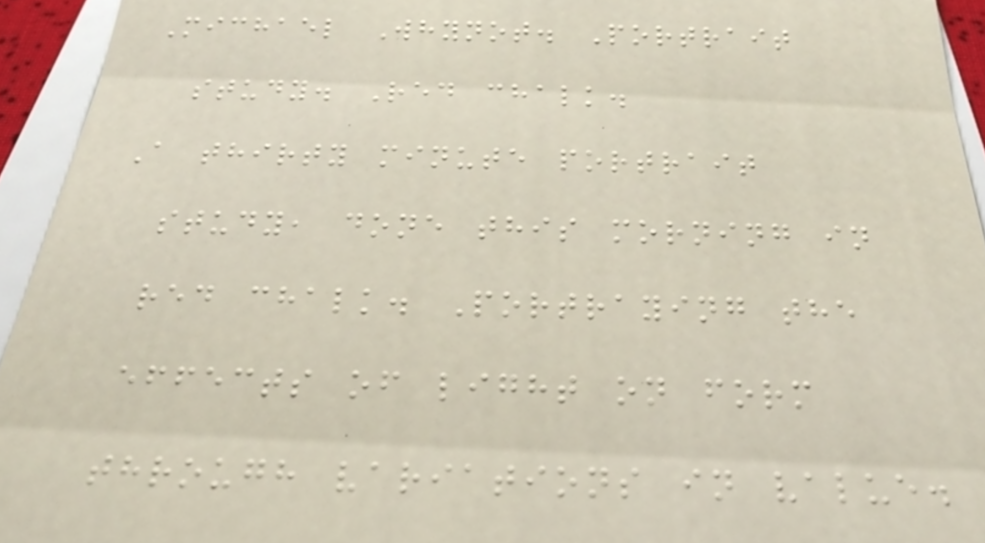Michael Whynot. Portrait
study. Red chalk.
A thirty minute portrait
study, done this morning in
red chalk. Portraying the
effects of light on form
through variations in value.
